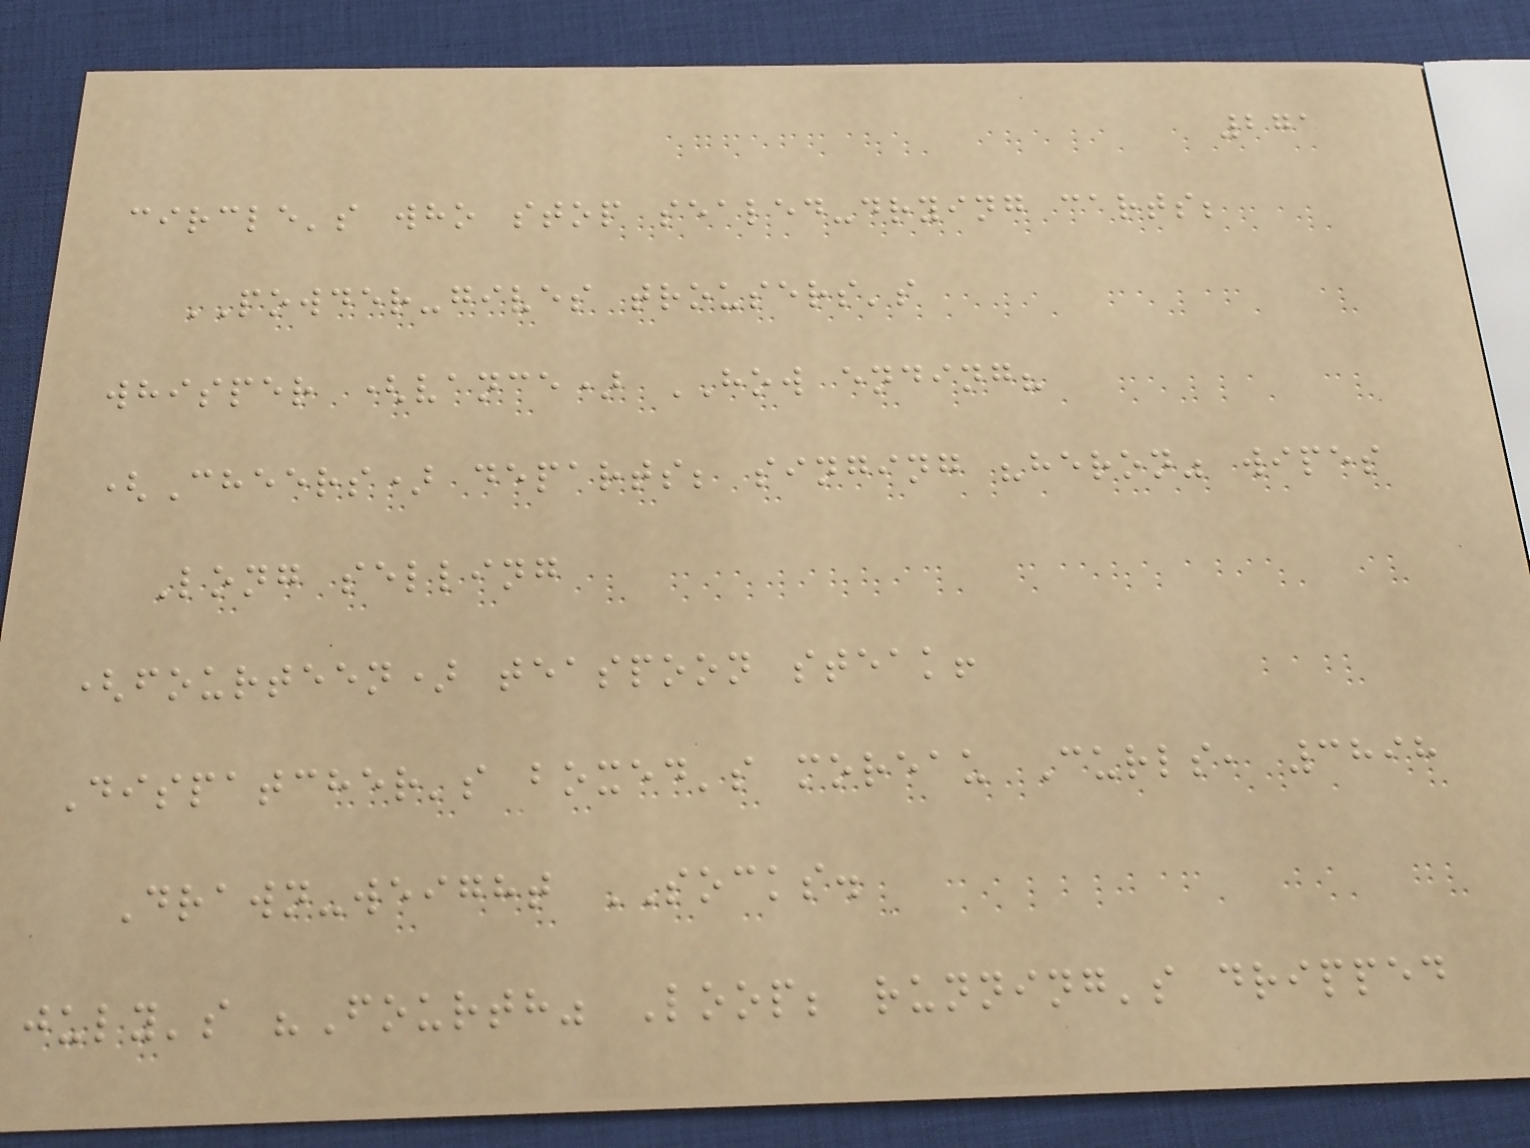271
circle's who stop sealed-drying carts;
POWDER-gives trousers's
whisper (vance) HOW ending?
(Cheers) departs; singing "heron" wipes
Long selling
(fourteen) teaspoon steak!
Dispatcher's boxed's moreau Curls, 3898
Drawn-weight SOCKS.
july's "Fourth" Loop; running's dripped
